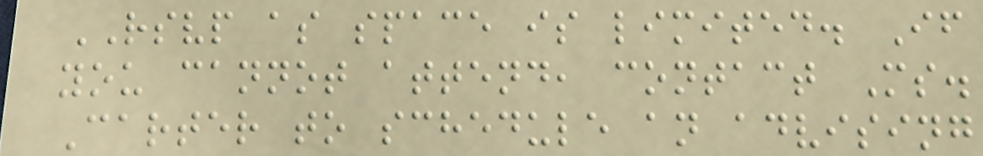RSVP as space is limited. If
you cannot attend, contact Ms.
Carter to schedule an advising
